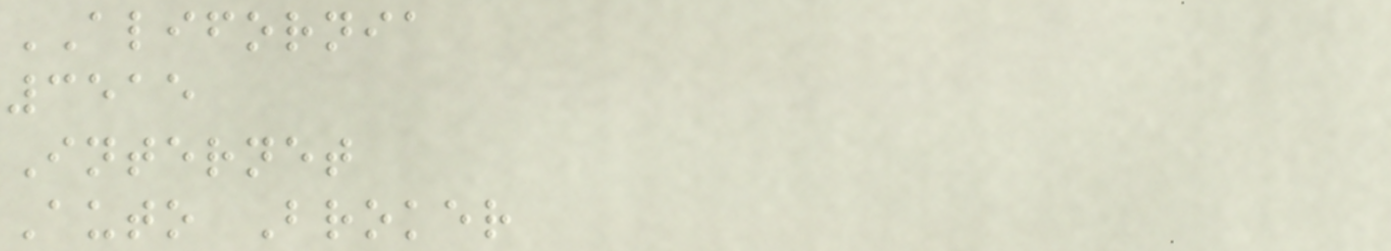ALIFORNIA
3515
Internet
Auto Broker
